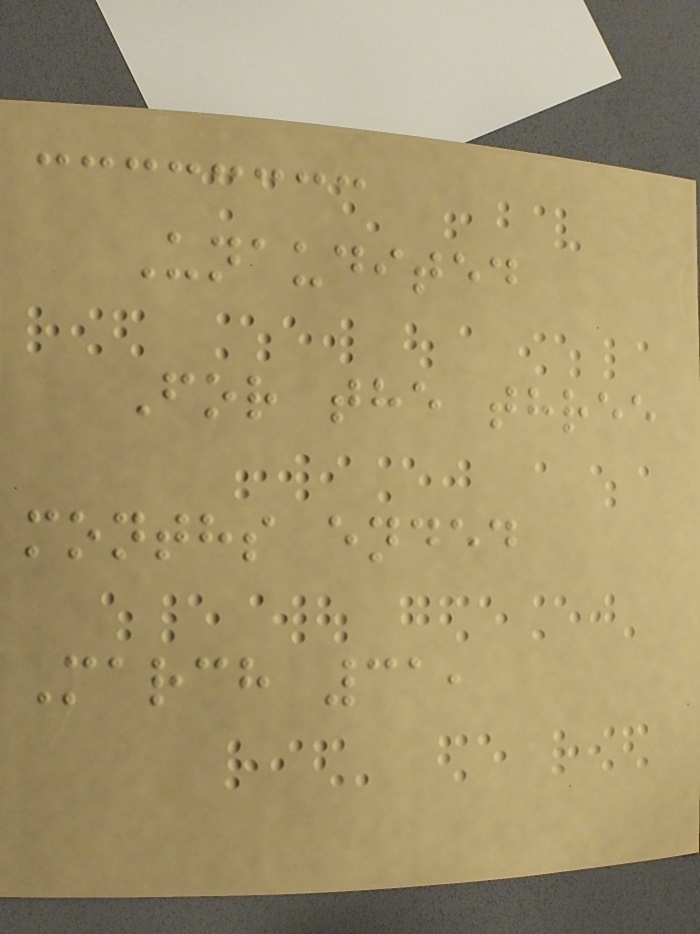Unaudited
For the three
months ended
March 31,
